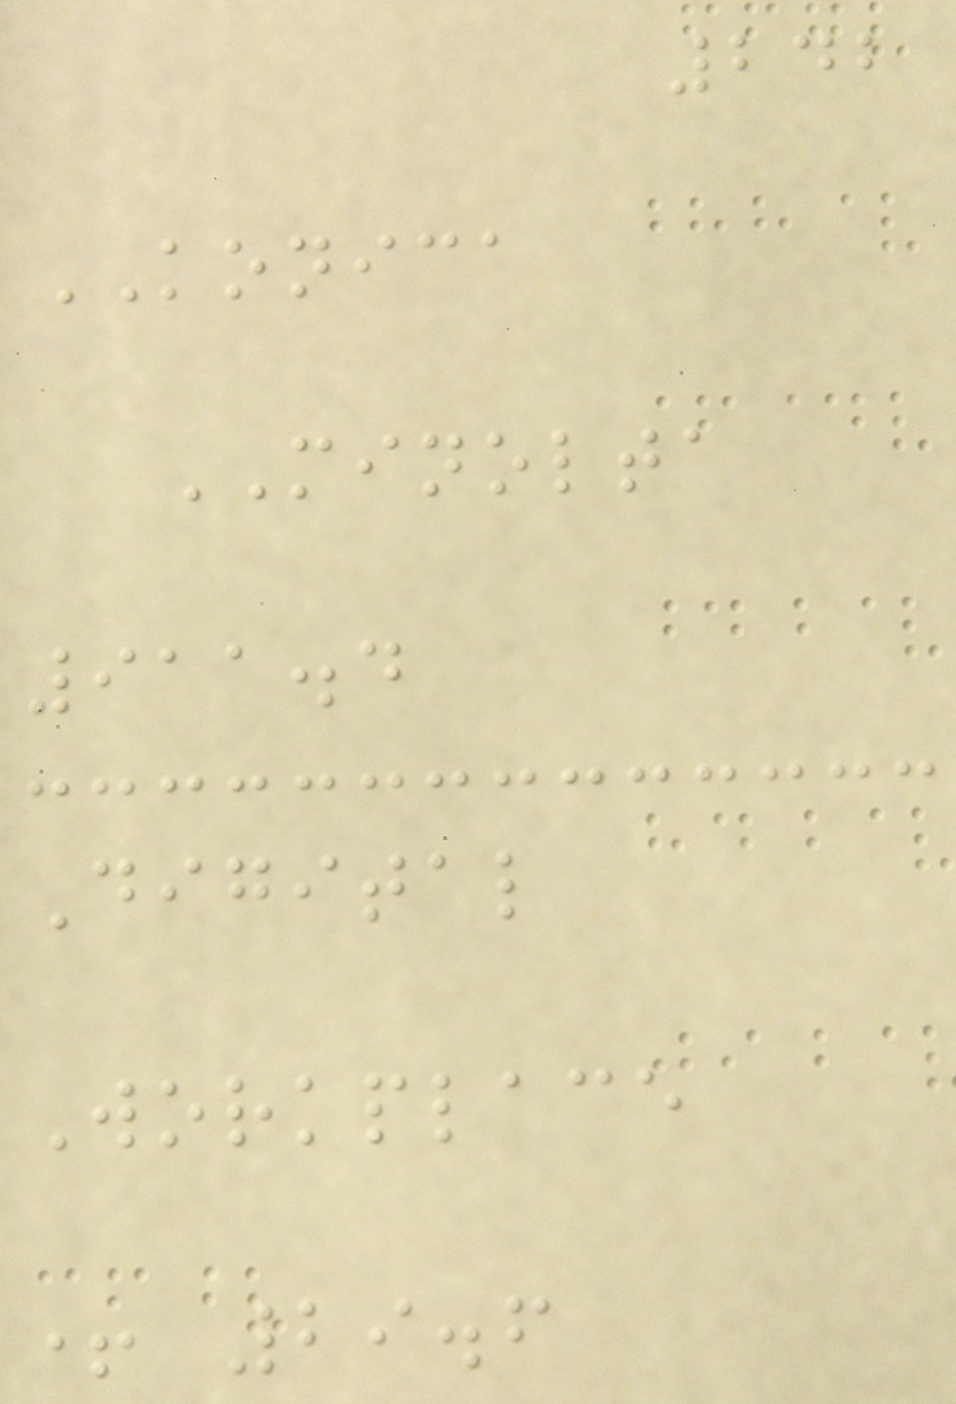242
KONICA
MINOLTA
911.4
Digital
Workplace
+ 29.6
